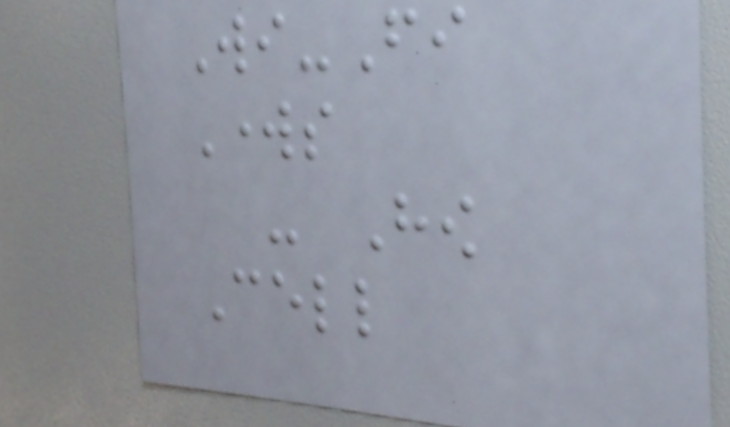Wi-Fi
Works
- How
Cell
